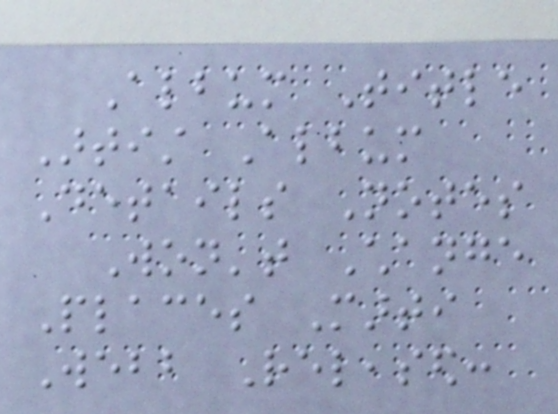Album Title
Artist Album
Details Notes
Won't Change
Places Marti
Webb Released:
